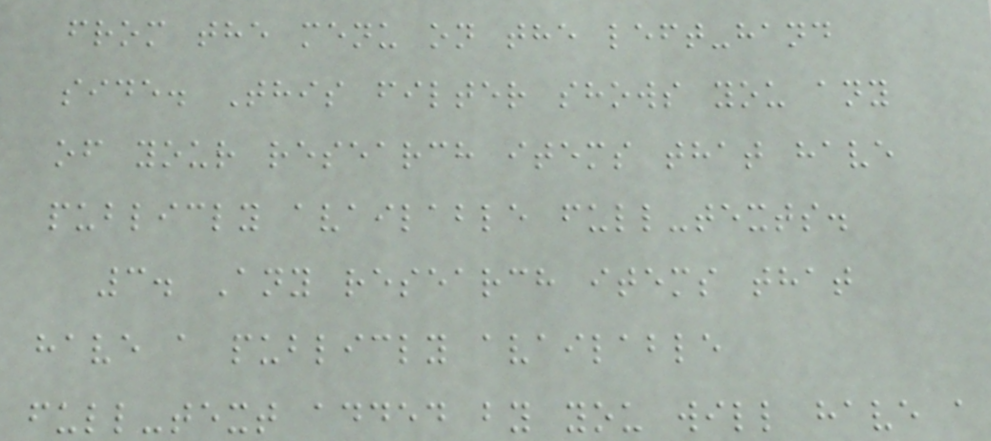from the menu on the left-hand
side. This filter shows you any
of your research items that have
publicly available full-texts.
3. Any research items that
have a publicly available
full-text added by you will have a
